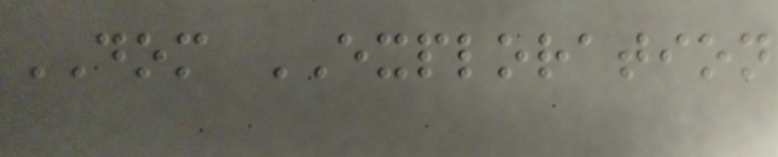DOM EXPLORATION
